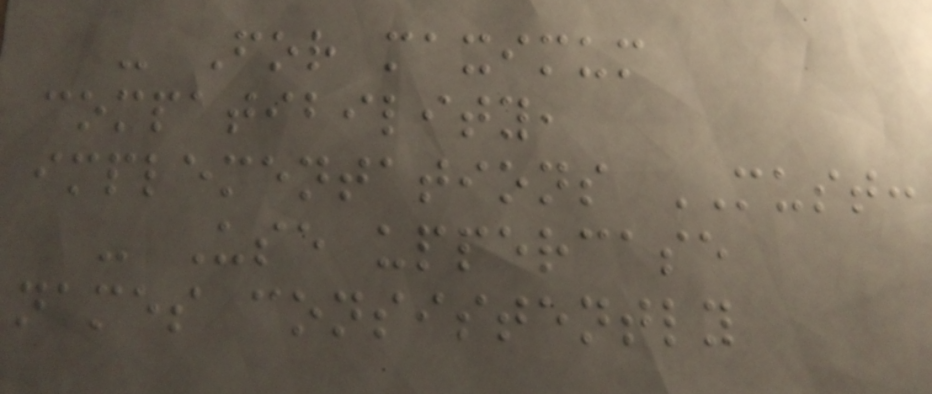- For maximum
compatibility,
implementations MUST:
- Use uppercase
names consistently
